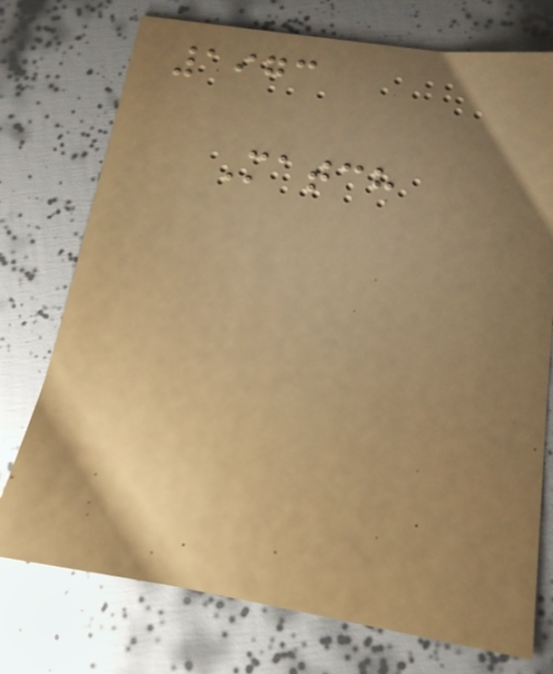1973
Match
